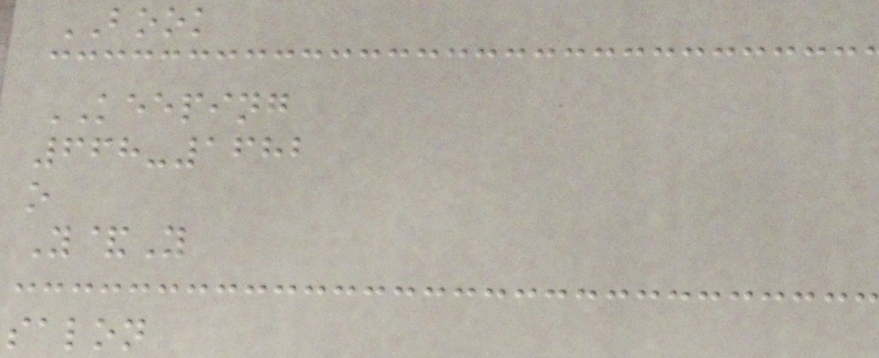BOOK
KEEPING
668-1682
o
Y&Y
salon
